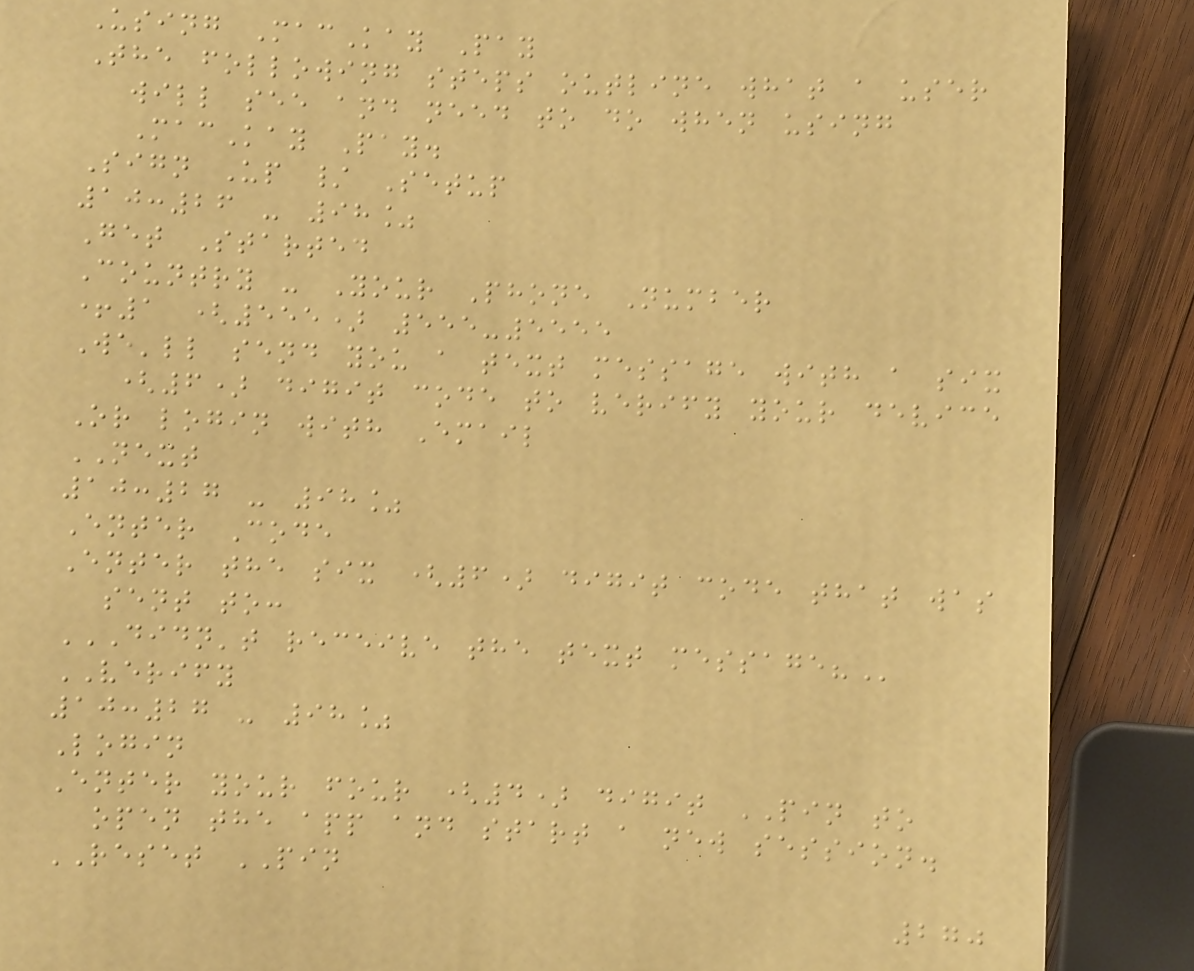Using MacKay Pay
The following steps outline what a user
will see and need to do when using
MacKay Pay.
Sign Up / Setup
10:26 - 98%
Get Started
Country - Your Phone Number
+1 (555) 555-5555
We'll send you a text message with a six
(6) digit code to verify your device
Or login with Email
NEXT
10:27 - 98%
Enter Code
Enter the six (6) digit code that was
sent to:
DIDN'T RECEIVE THE TEXT MESSAGE?
VERIFY
10:27 - 98%
Login
Enter your four (4) digit PIN to
open the app and start a new session.
RESET PIN
270
